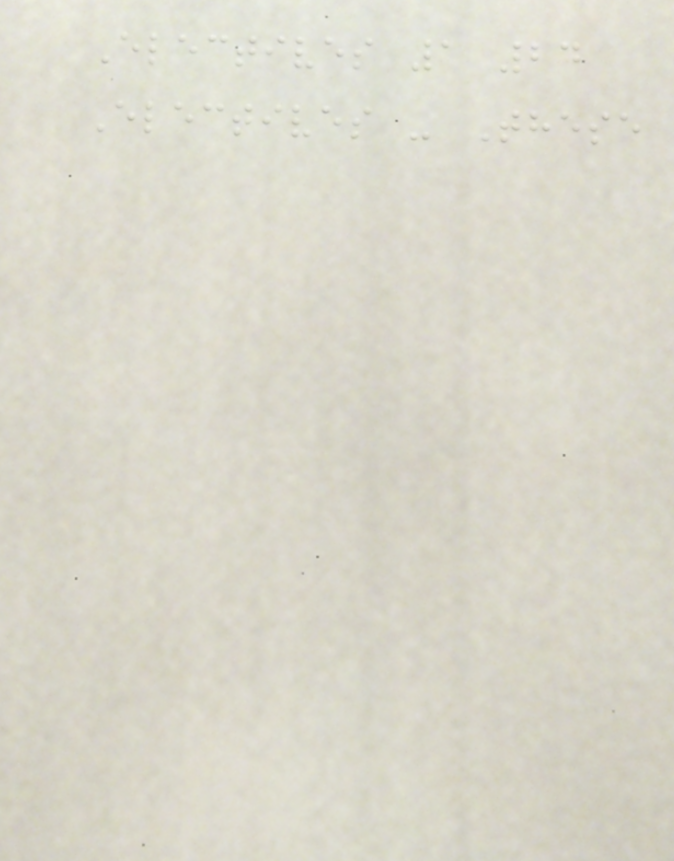Electives 1 24
Electives - These
